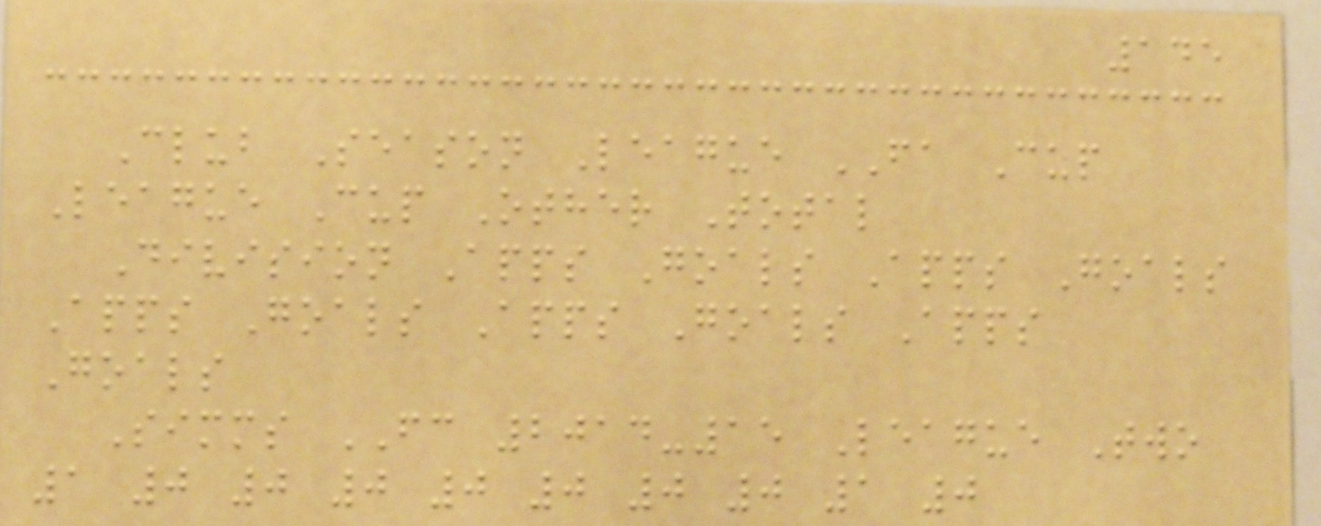145
Club Season League FA Cup
League Cup Other Total
Division Apps Goals Apps Goals
Apps Goals Apps Goals Apps
Goals
Simms FC 2014-15 League Two
1 0 0 0 0 0 0 0 1 0
